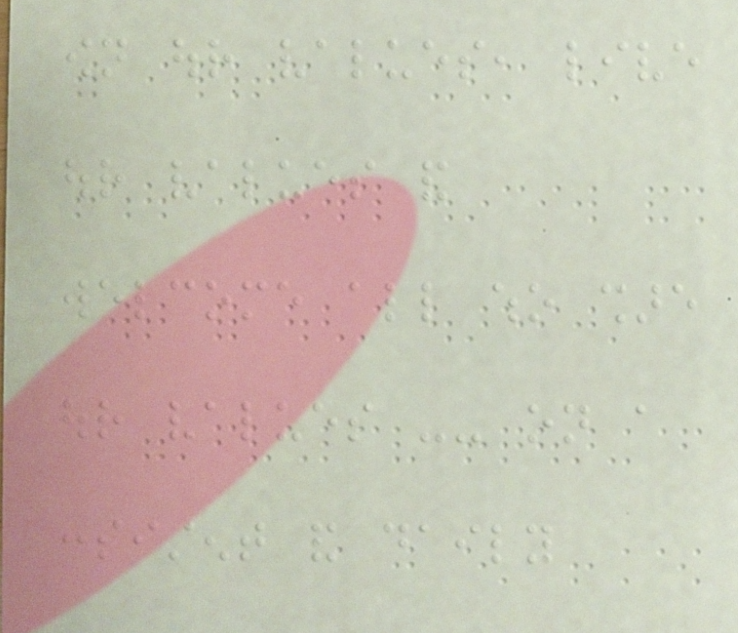own our values, live
our values and
welcome all who share
our values -- on a
consistent and daily
